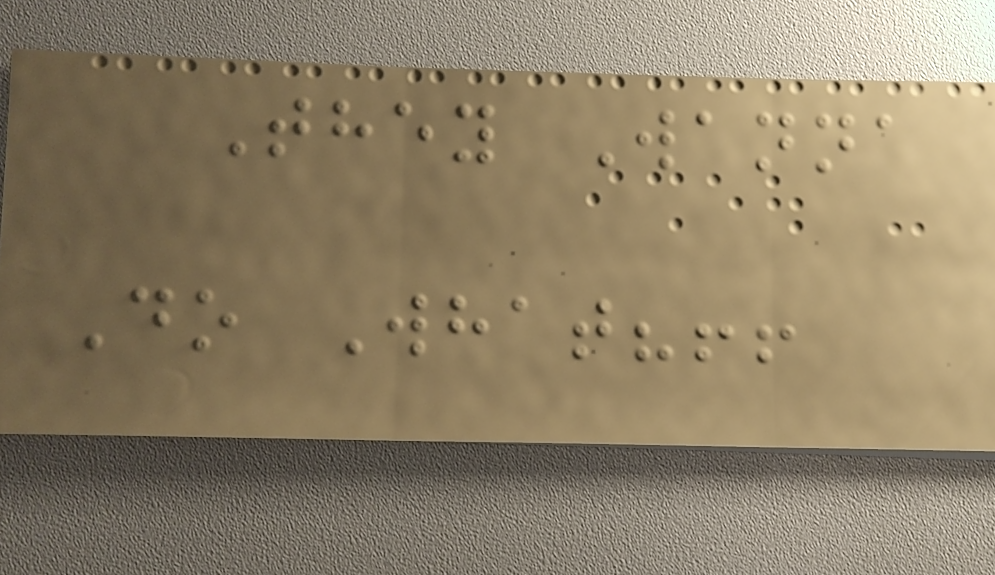They Wanna
Do What?!!
